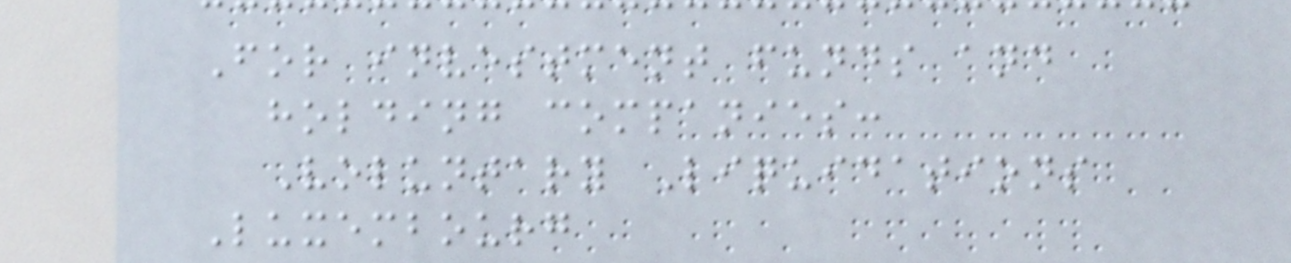For investment funds and
holding companies:
Voluntary Liquidations
Luxembourg
